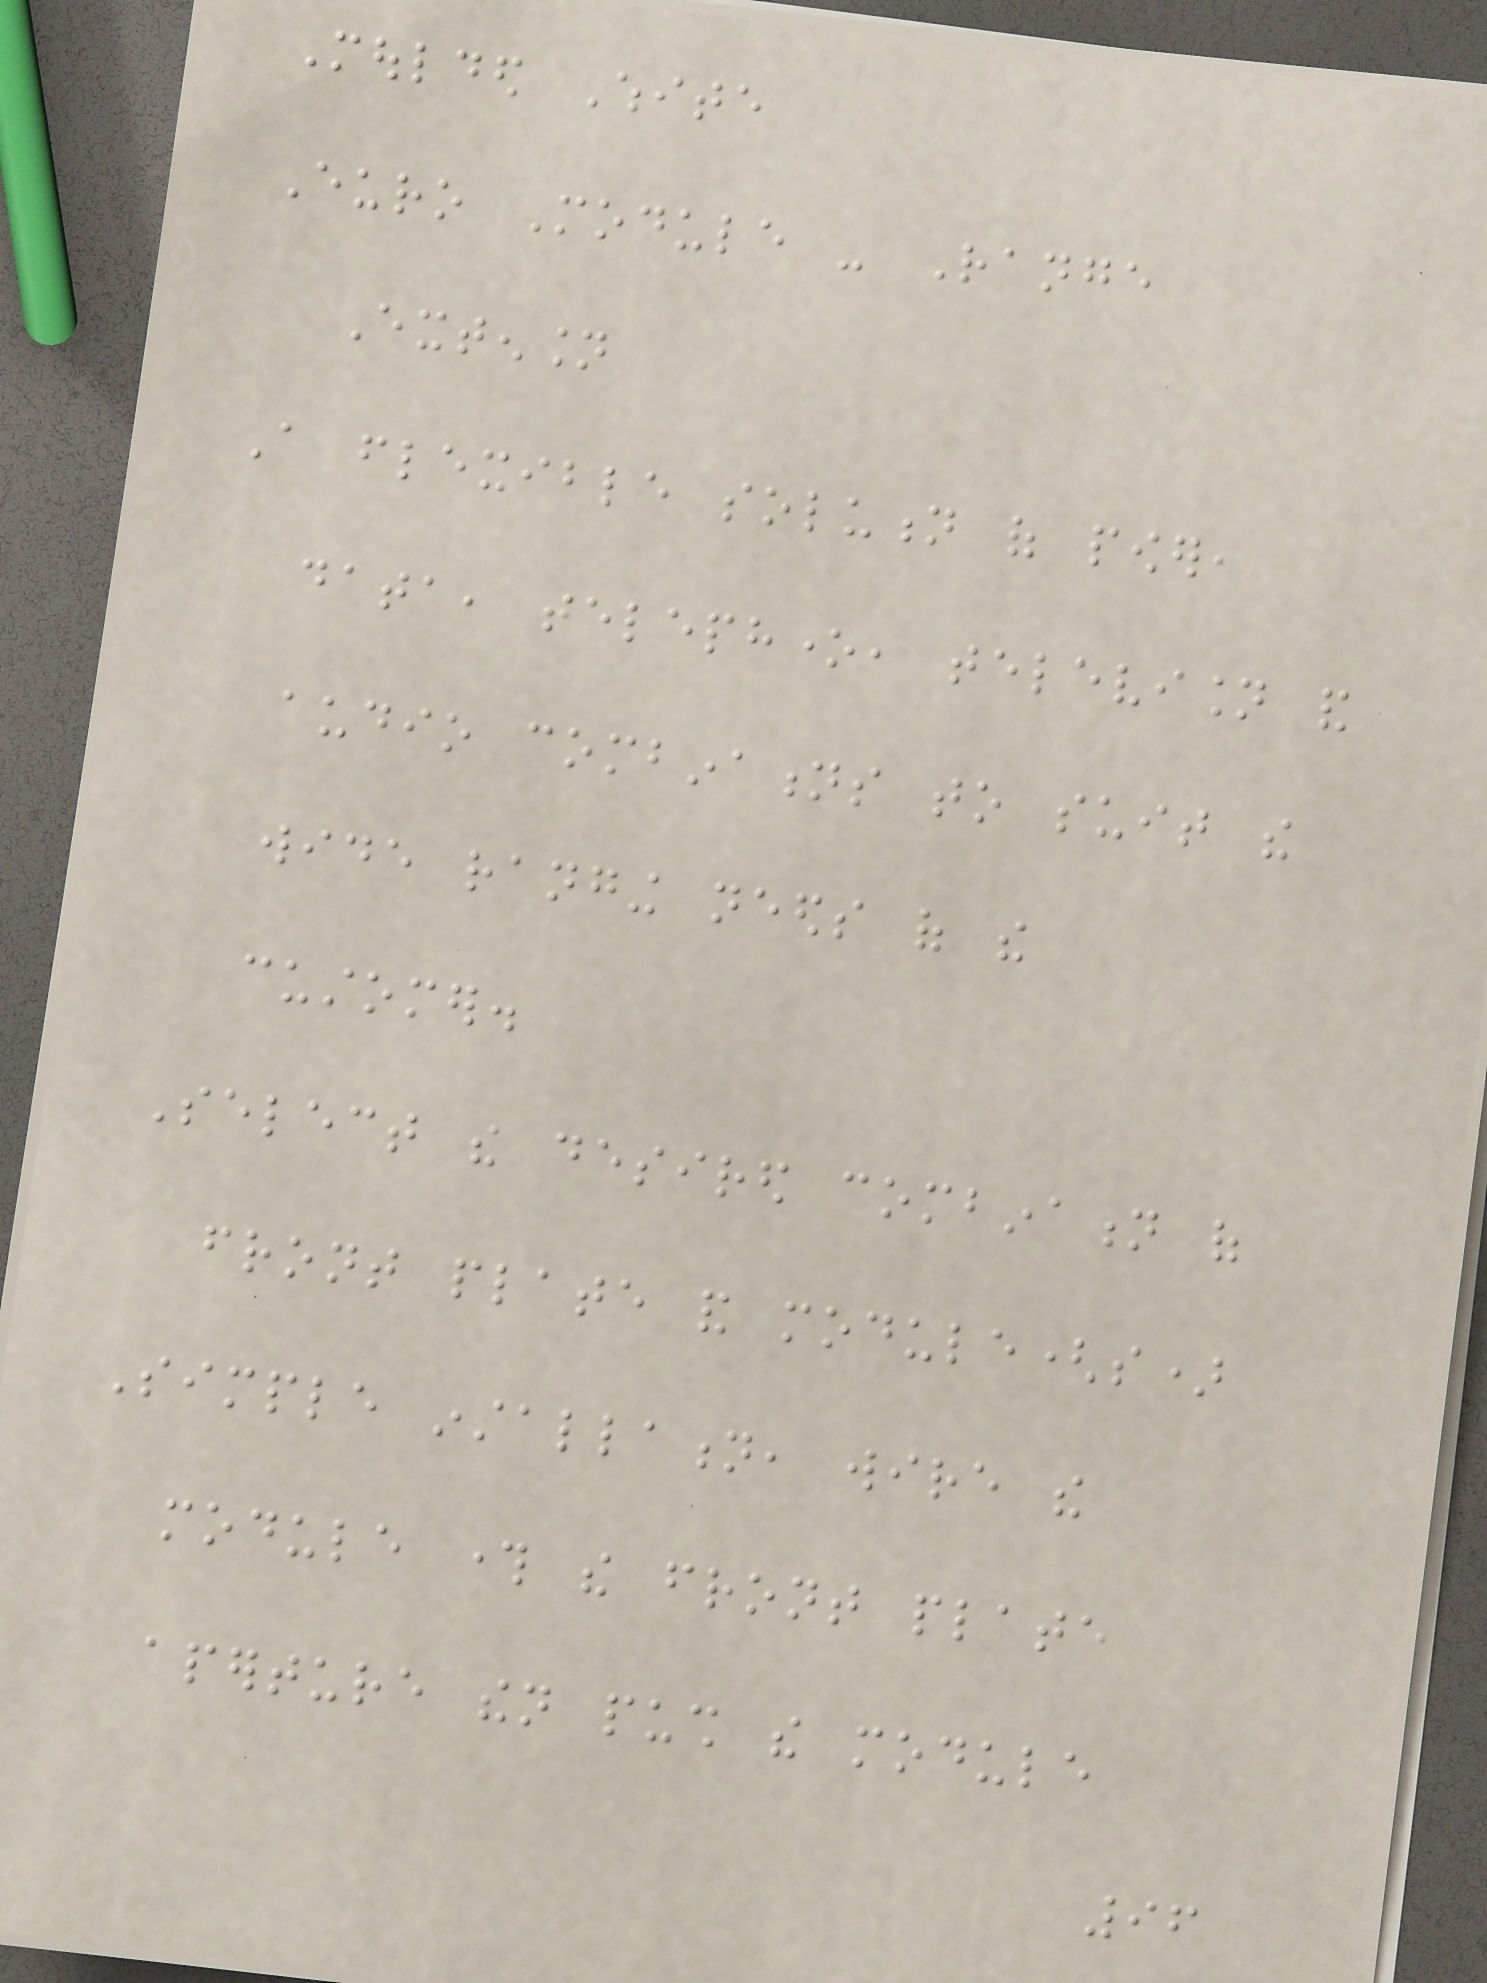Moulded White
Euro Module - Range
Extension
A flexible solution of power,
data, telephone, television and
audio combinations to suit the
wide ranging needs of the
customer.
Select the desired combination of
front plate and module(s)
Simple installation, wire the
module through the front plate
aperture then push the module
96
